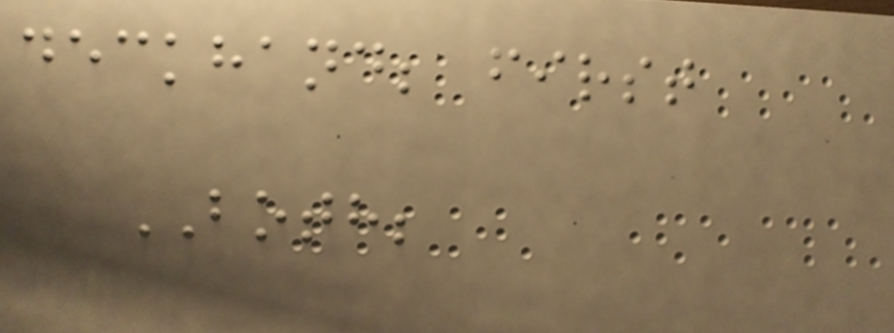deckhand; first
BOTH;
